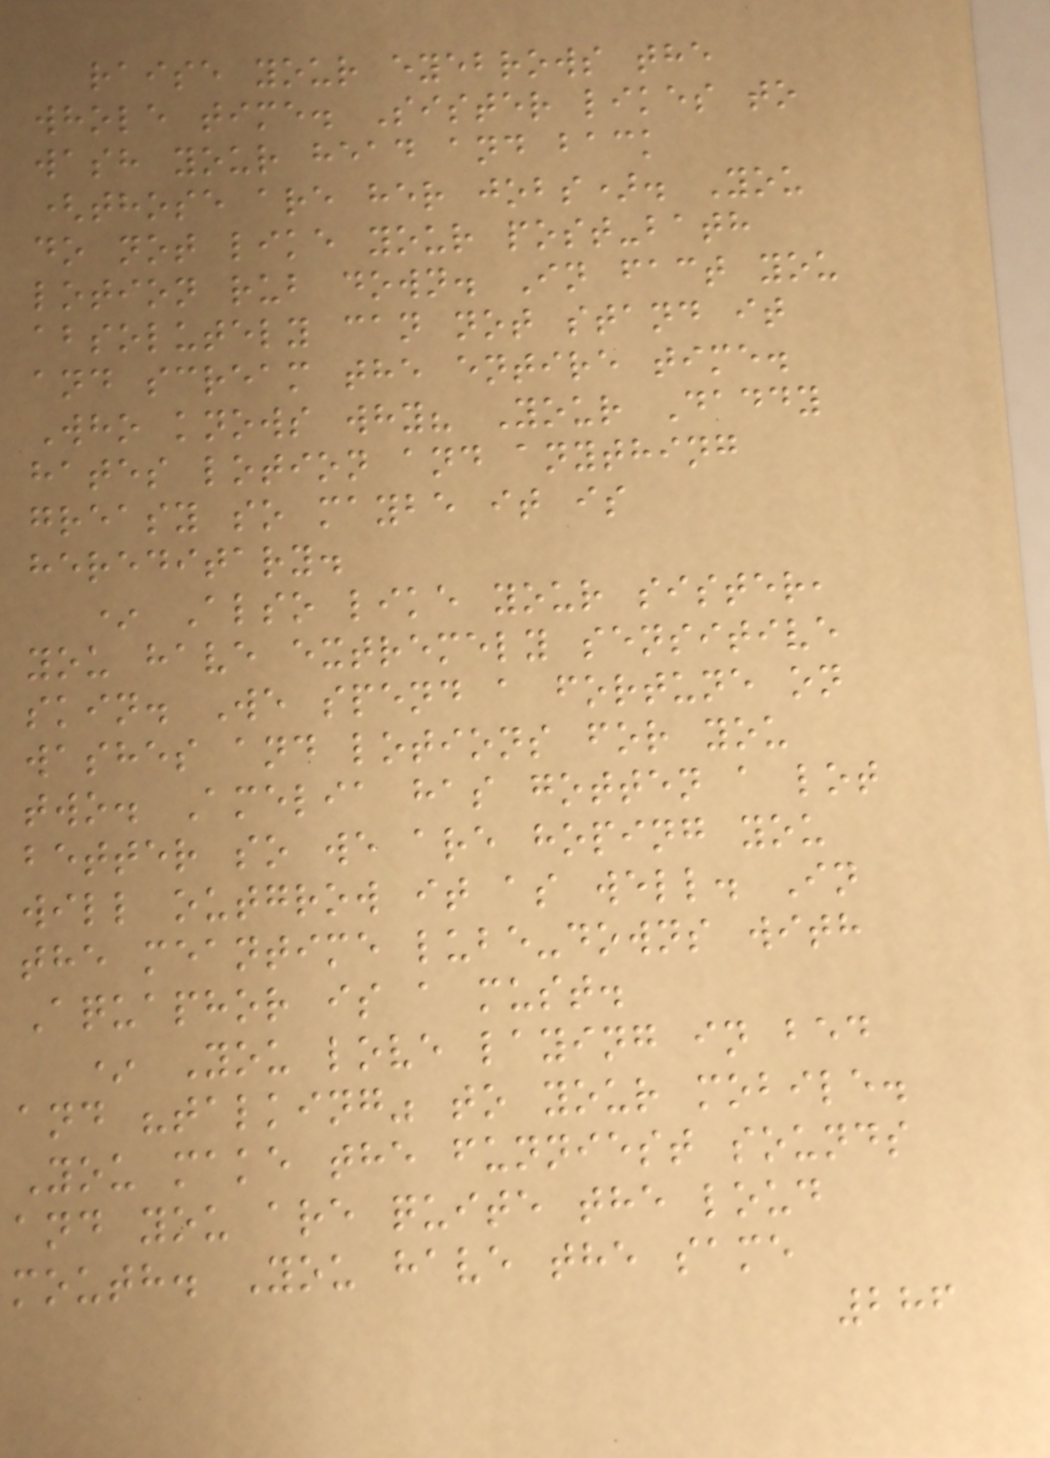raise your eyebrows the
whole time. Sister likes to
wash your head and back
(those are her jobs). You
do not like your post-bath
lotion rub down. In fact you
absolutely can not stand it
and scream the entire time.
Who knows why? Your Daddy
hates lotion and anything
greasy so maybe it is
hereditary.
* Also like your sister,
you have extremely sensitive
skin. We spend a fortune on
washes and lotions for you
two. Amelia has gotten a lot
better so we are hoping you
will outgrow it as well. In
the meantime lube-downs with
Aquaphor is a must.
* You love laying in bed
and "talking" to your mobile.
You make the funniest sounds
and you are quite the loud
mouth. You have the same
286
